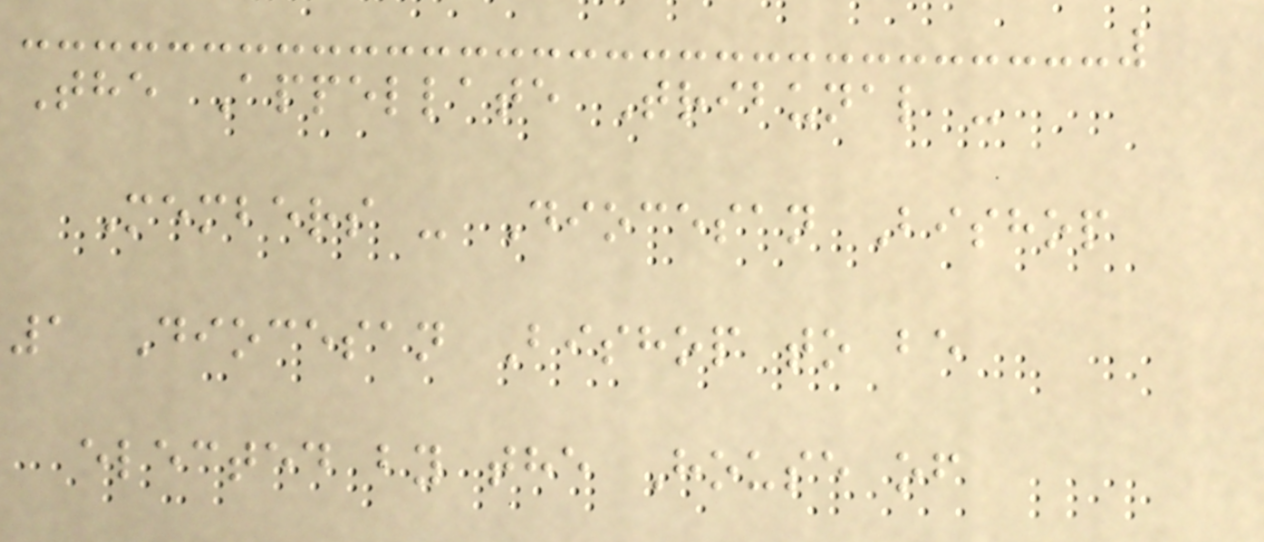The Appellate Tribunal -
Members - Diocesan Bishop
1 Diocesan Bishop to be
elected by the House of
